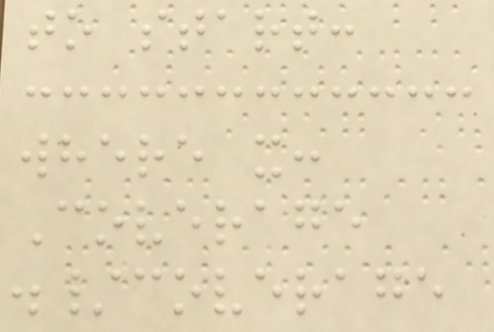to start:
where x:
Coverage
./coverage
